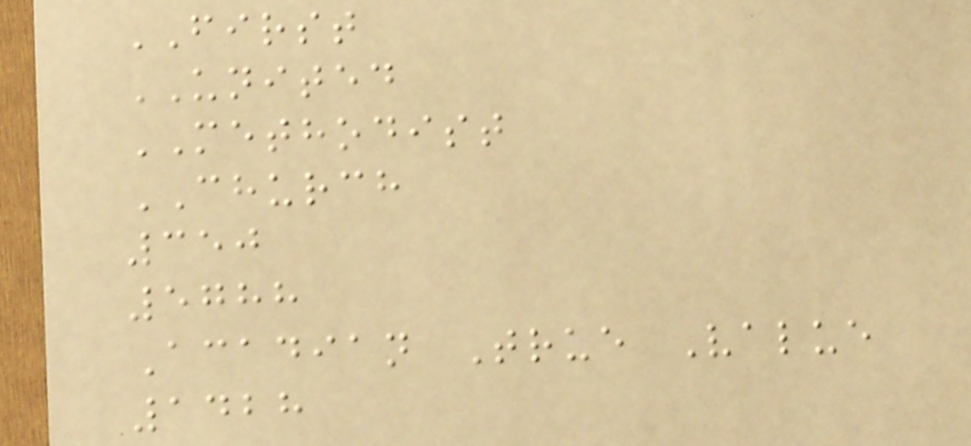FIRST
UNITED
METHODIST
CHURCH
350
5788
Acadian True Value
1428
